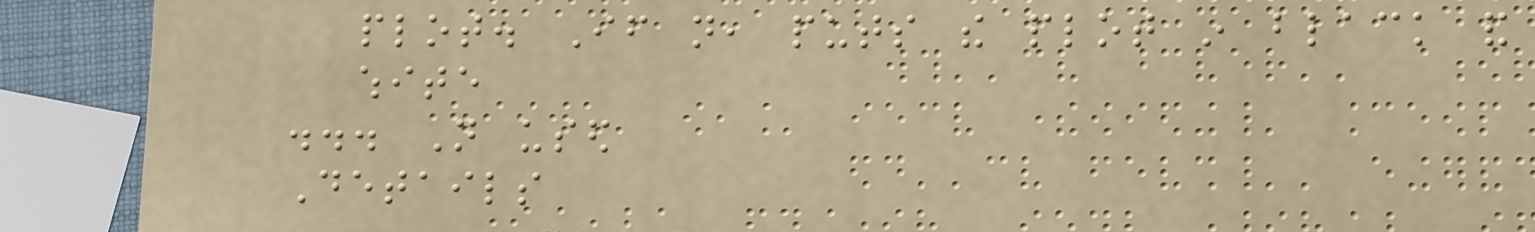plot. If not, puts the plot in black and
white
... Not used
Details
